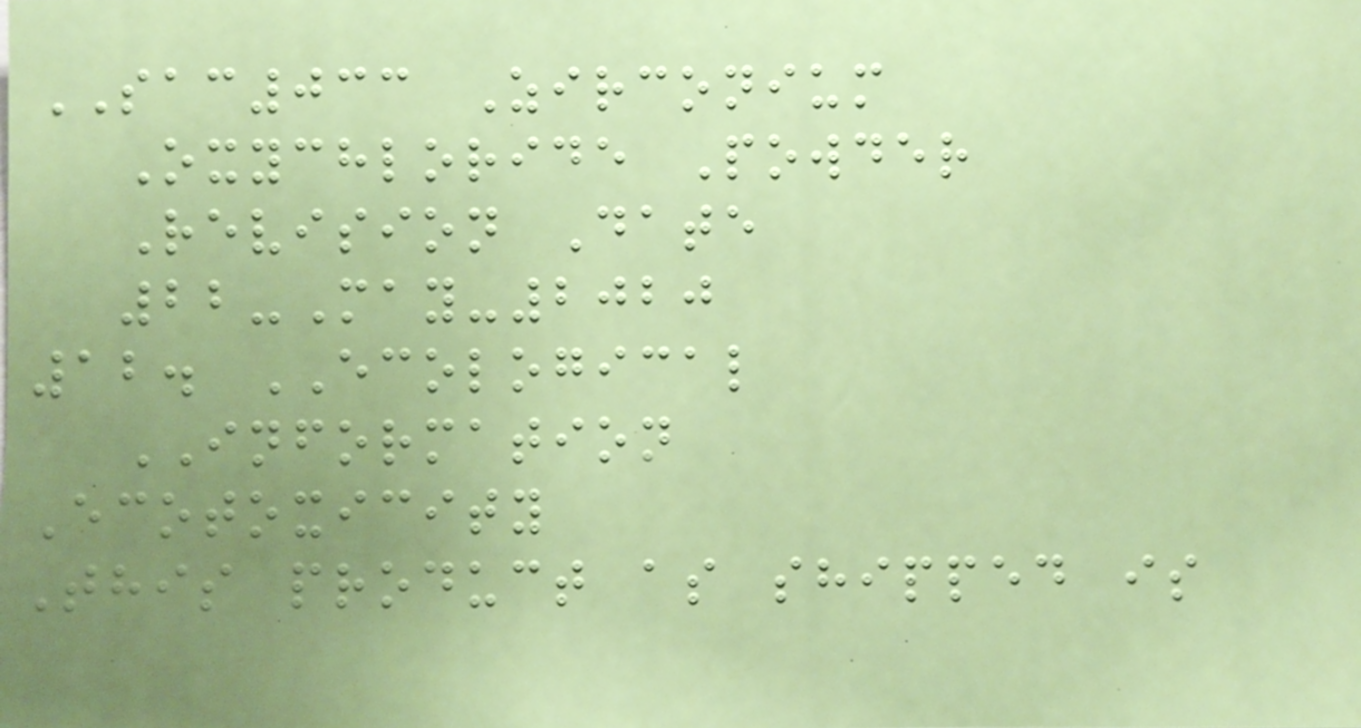SAC033 Zirconium
Oxychloride Powder
Revision Date
22-May-2020
12. ECOLOGICAL
INFORMATION
Ecotoxicity
This product as shipped is
